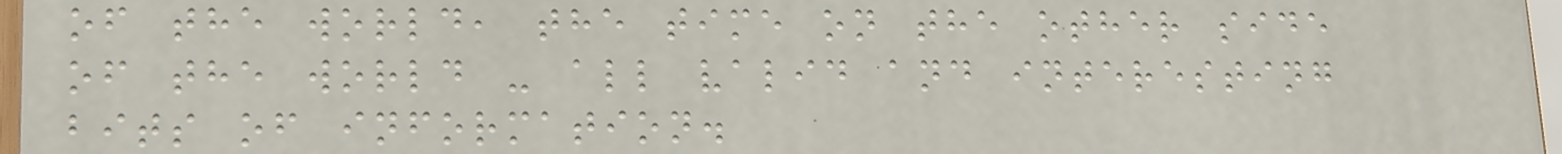of the world, the time on the other side
of the world - all valid and interesting
bits of information.
